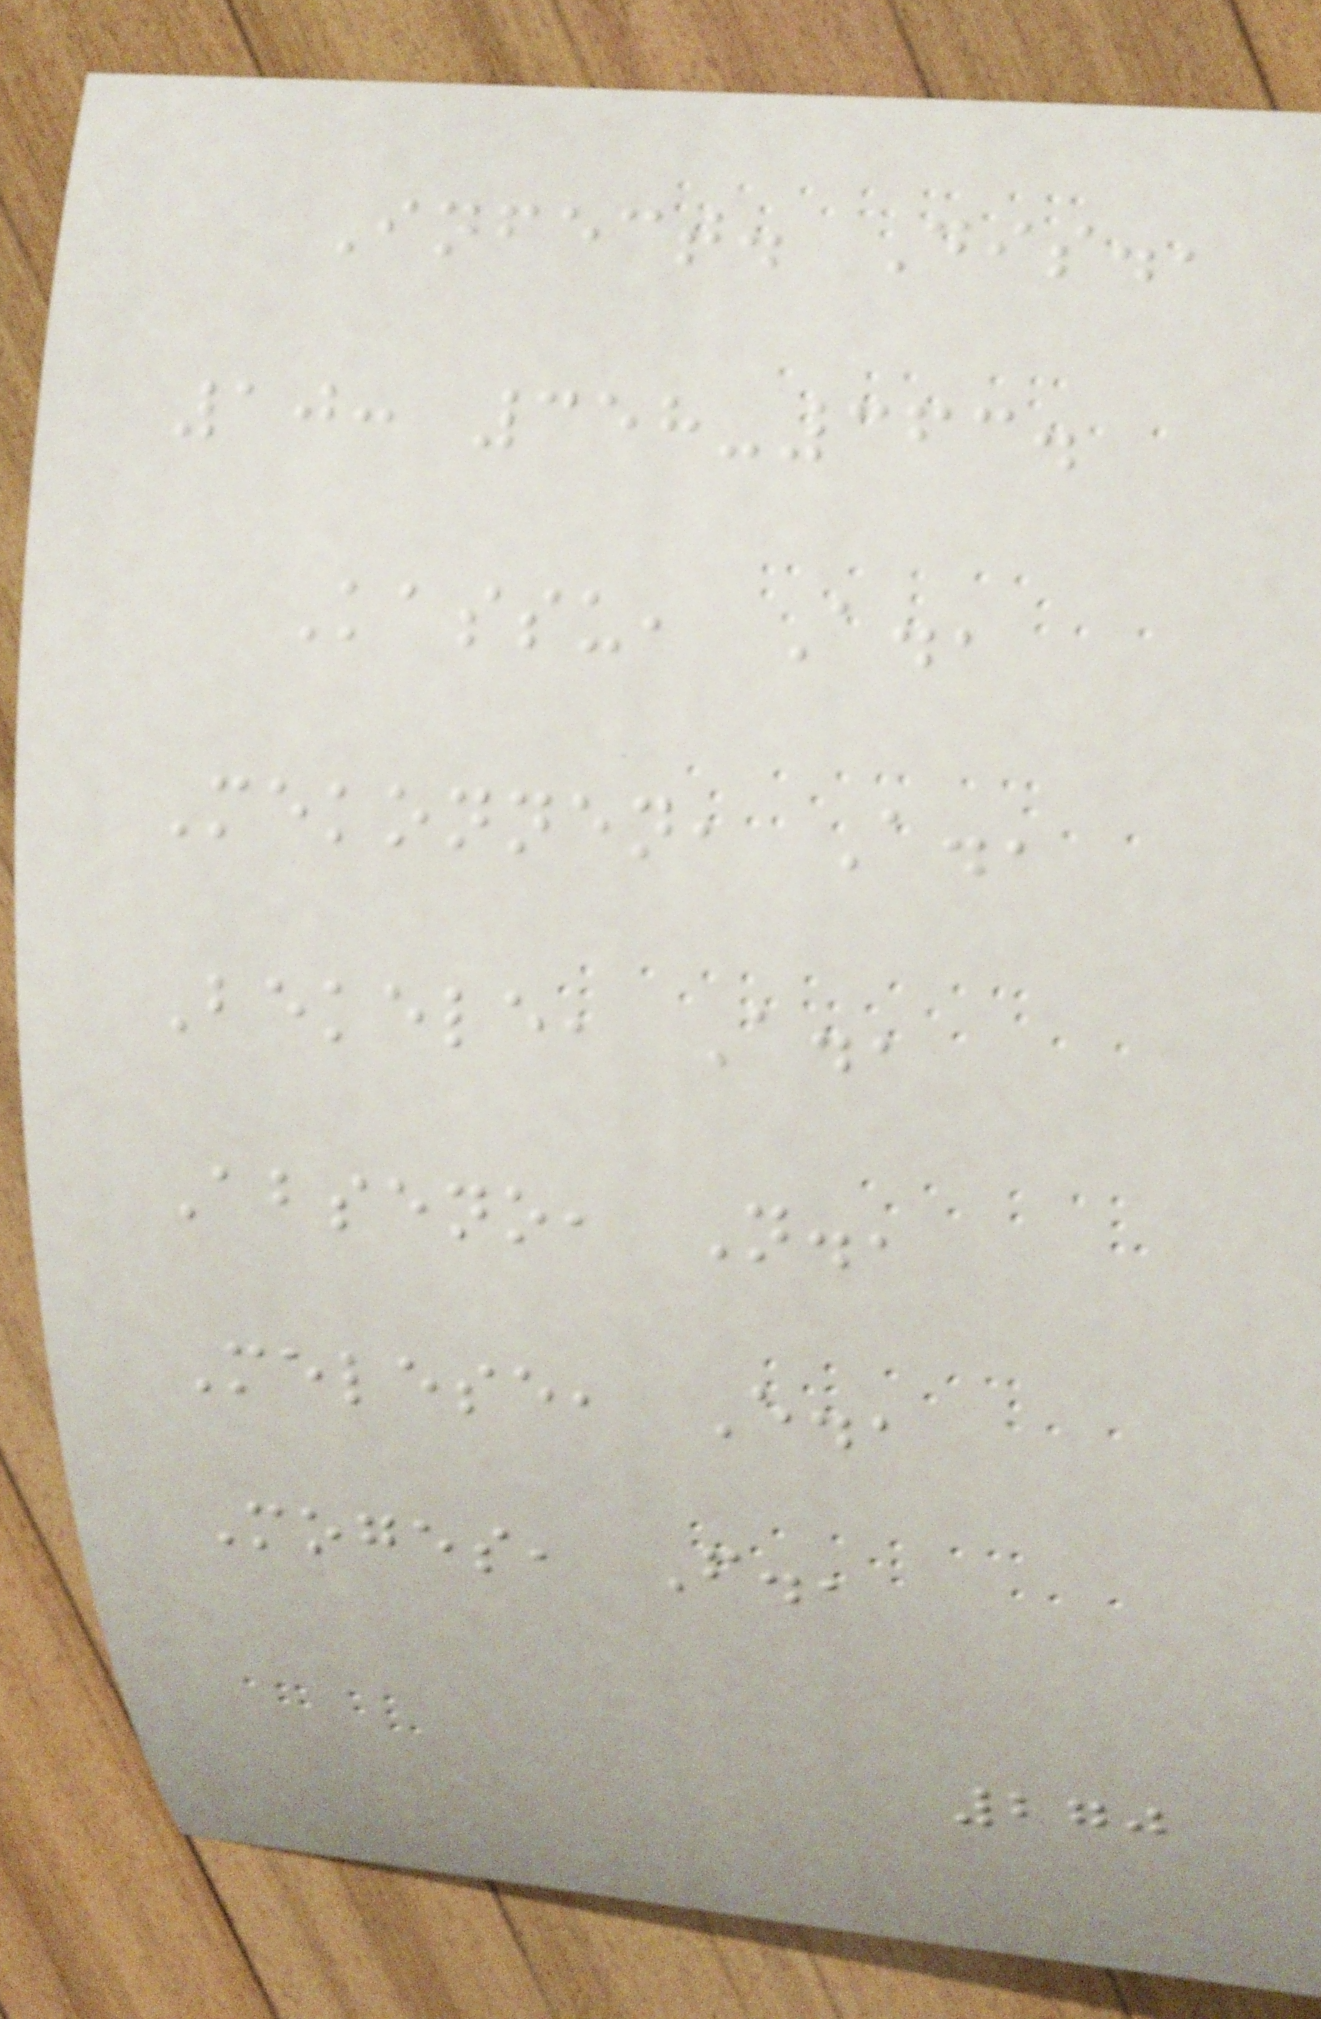Infect. Dis.,
10: 358-363.
Kassu, A.,
Mekonnen, A.,
Bekele, A.,
Abseno, N.,
Melese, E.,
Moges, F.,
270
